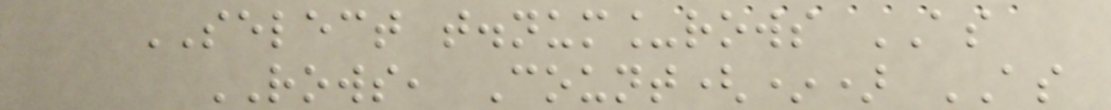SELECT t.num_rows AS
ROWS, Count(*) AS
